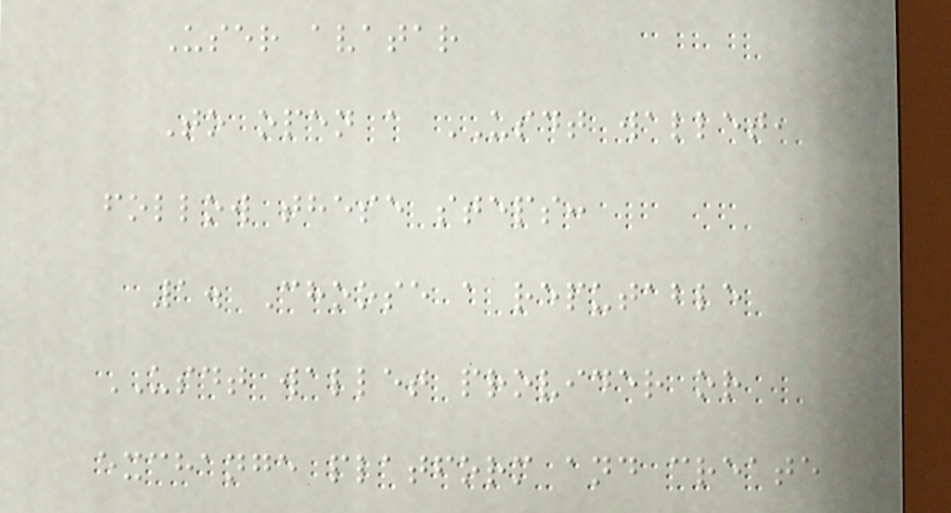User avatar
To open a USDT wallet,
follow these steps:
1. Choose a reputable
USDT wallet provider or
exchange platform and create
